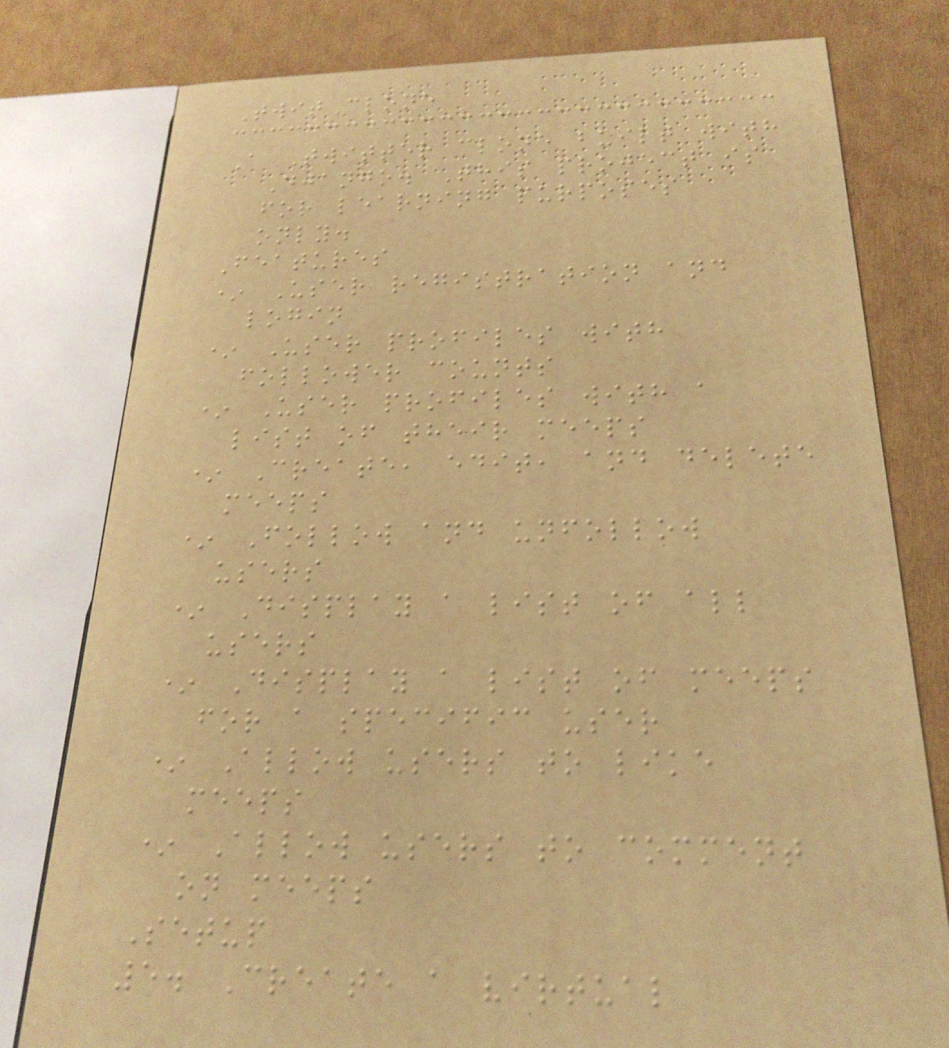TwitClone
A Twitter clone built with
Django. This project is
for learning purposes
only.
Features
* User registration and
login
* User profiles with
follower counts
* User profiles with a
list of their meeps
* Create, edit, and delete
meeps
* Follow and unfollow
users
* Display a list of all
users
* Display a list of meeps
for a specific user
* Allow users to like
meeps
* Allow users to comment
on meeps
Setup
5. Create a virtual
